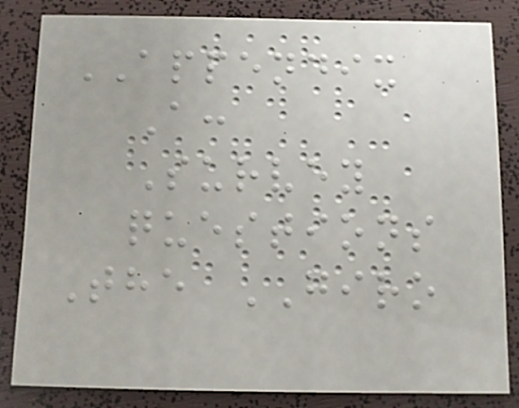APPENDIX
A:
Survey
questions
The GIRO
